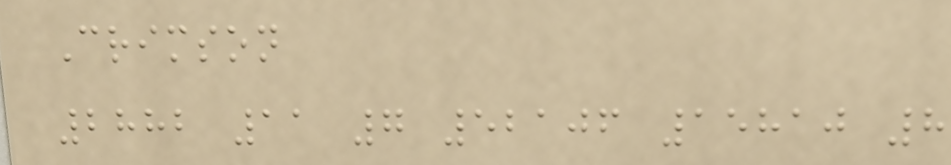Crimson
2882 11 7 52106 15810 8
